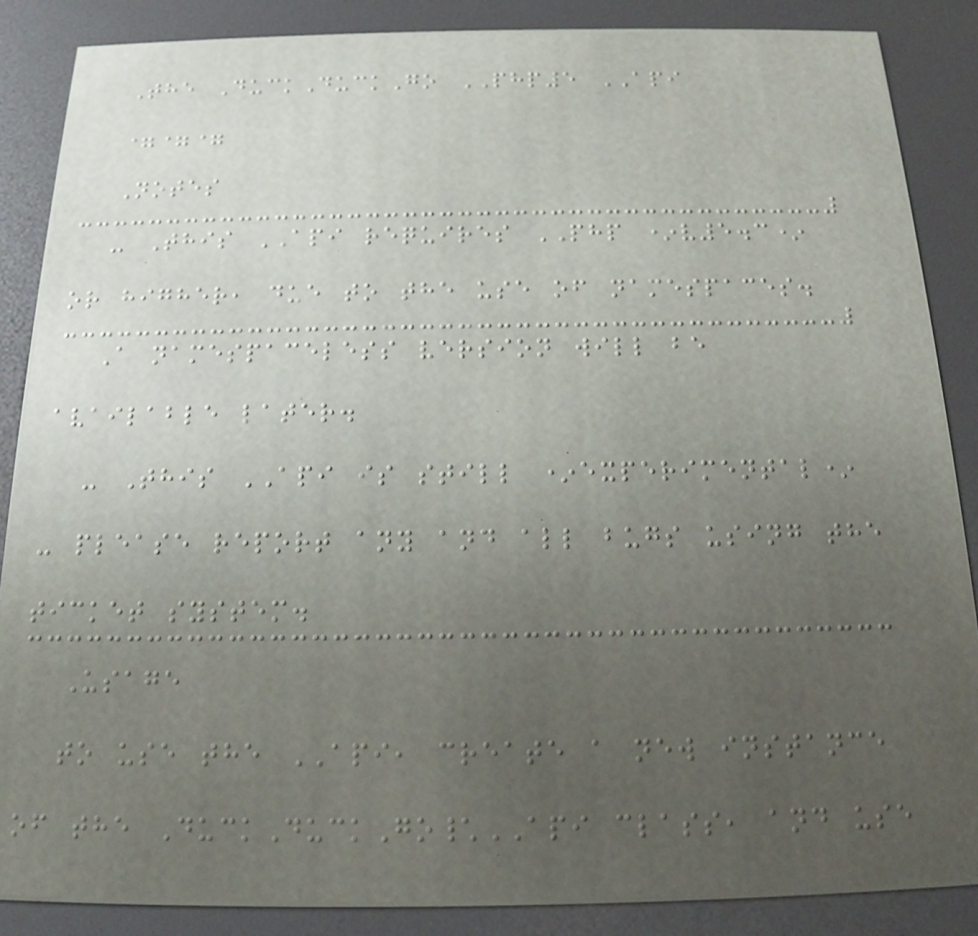The DuckDuckGo PHP5 API
===
Notes
- This API requires PHP *v5.3*
or higher, due to the use of namespaces.
A namespaceless version will be
available later.
- This API is still *experimental*
- please report any and all bugs using the
ticket system.
Usage
to use the API, create a new instance
of the DuckDuckGo\API class, and use
